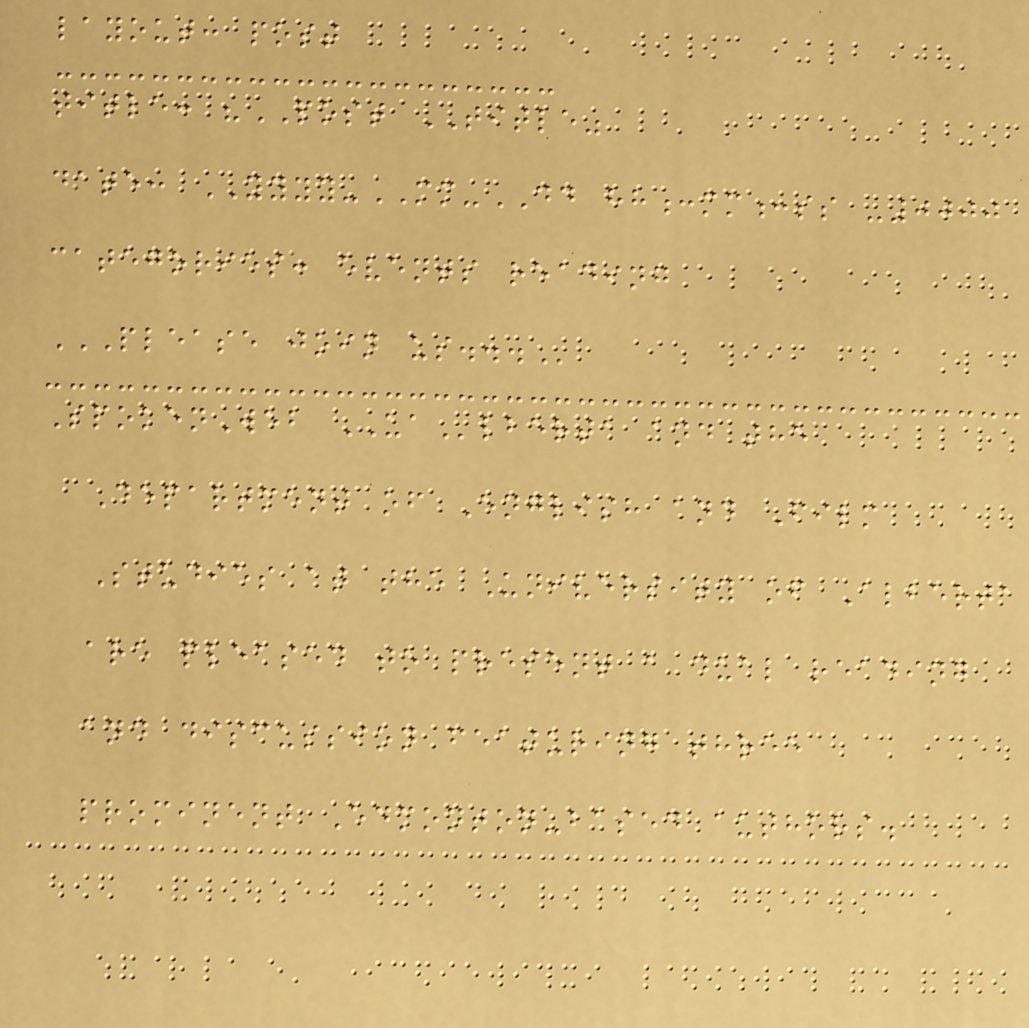layout: post
title: "POST TITLE"
date: YYYY-MM-DD hh:mm:ss -0000
categories: events reading
PLEASE JOIN US...
SpokenWeb UAlberta and the
Department of English and Film
Studies at the University of Alberta
are pleased to present a dual reading
and discussion featuring three
prominent Edmonton-based authors.
